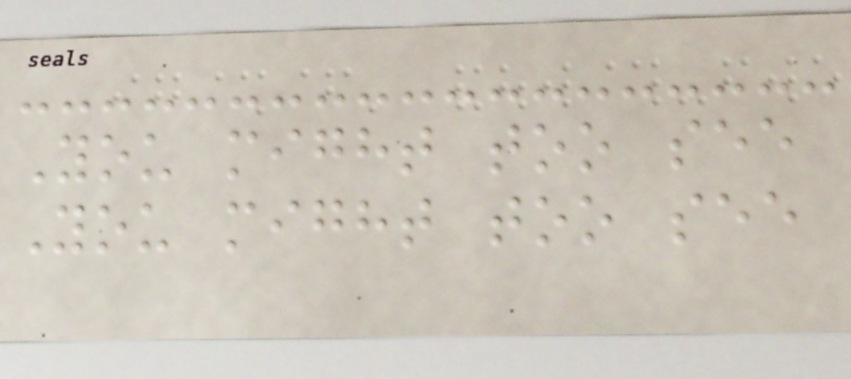You might too see
You might too see
